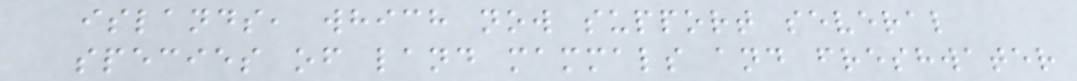islands, which now support several
species of land mammals and freshwater
